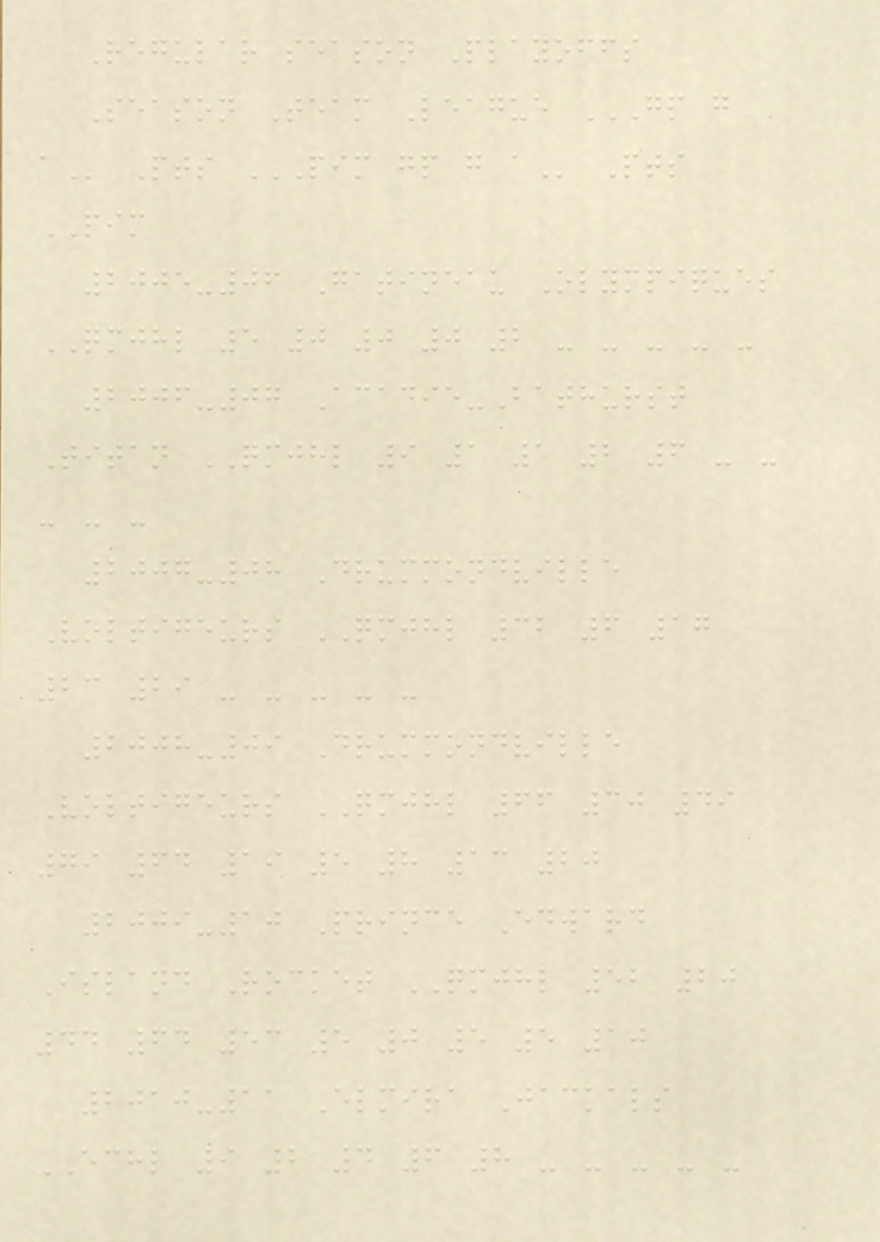Regular season Playoffs
Season Team League GP G
A Pts PIM GP G A Pts
PIM
2005-06 Gatineau Olympiques
QMJHL 5 0 0 0 2 - - - - -
2006-07 Acadie-Bathurst
Titan QMJHL 9 1 1 2 6 - -
- - -
2007-08 Drummondville
Voltigeurs QMJHL 32 6 17
23 29 - - - - -
2008-09 Drummondville
Voltigeurs QMJHL 66 30 49
79 64 19 5 8 13 20
2009-10 Prince Edward
Island Rocket QMJHL 52 20
44 64 53 5 0 5 5 10
2010-11 Elmira Jackals
ECHL 9 2 4 6 8 - - - - -
